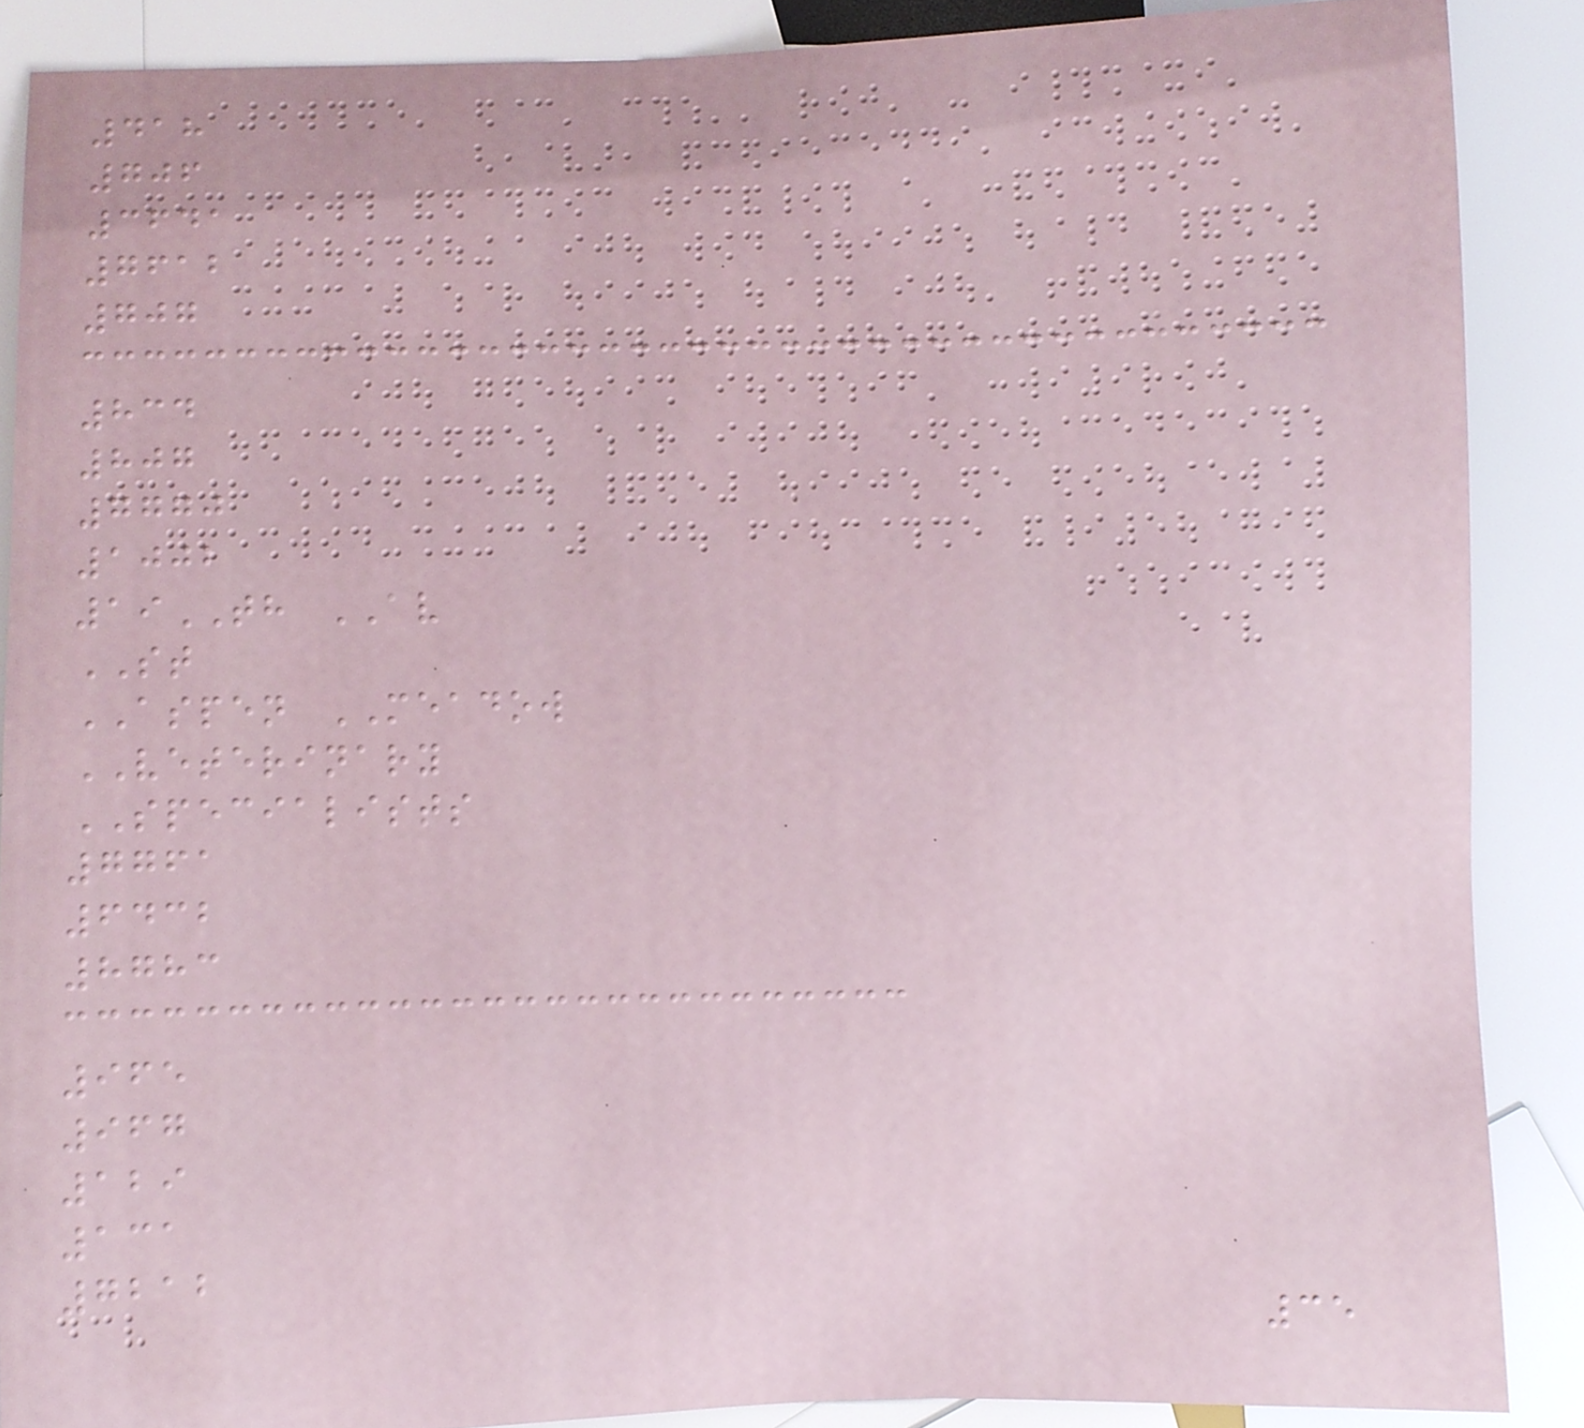418
706
3641
7612
707
834
807
7770
1002
19TH AV
ST
ASPEN MEADOW
VETERINARY
SPECIALISTS
7761
6432
8783
965
967
129
131
7212
35
